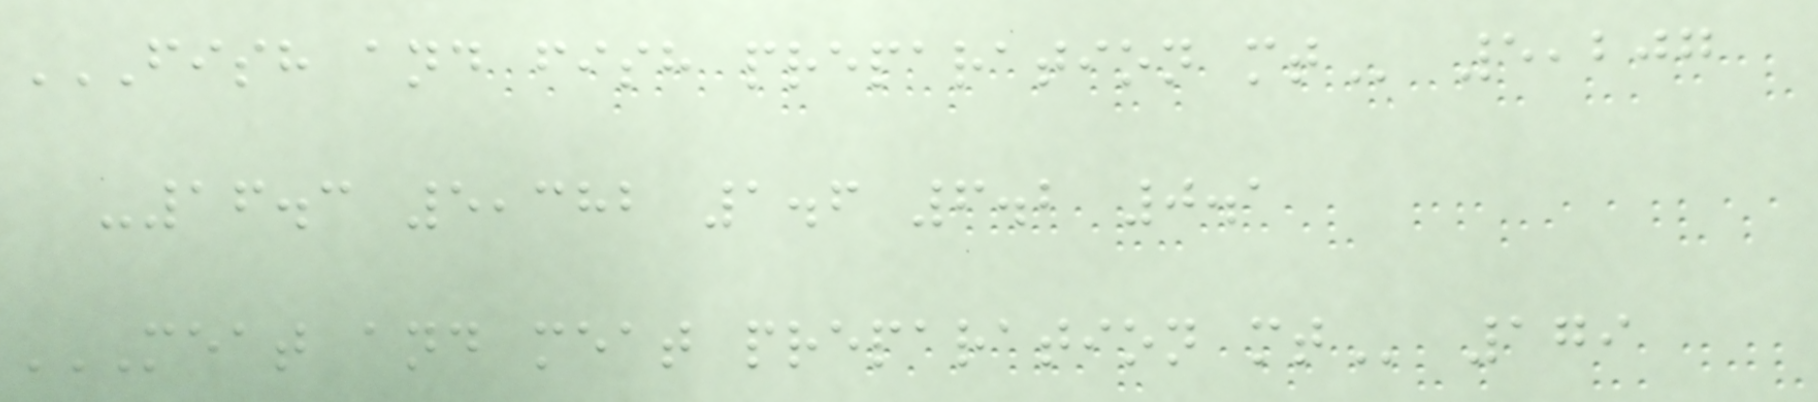FISH AND FISH PREPARATION MT 5,207
-16.3 5,382 1.6 6.2 0.1
MEAT AND MEAT PREPARATION MT 179
